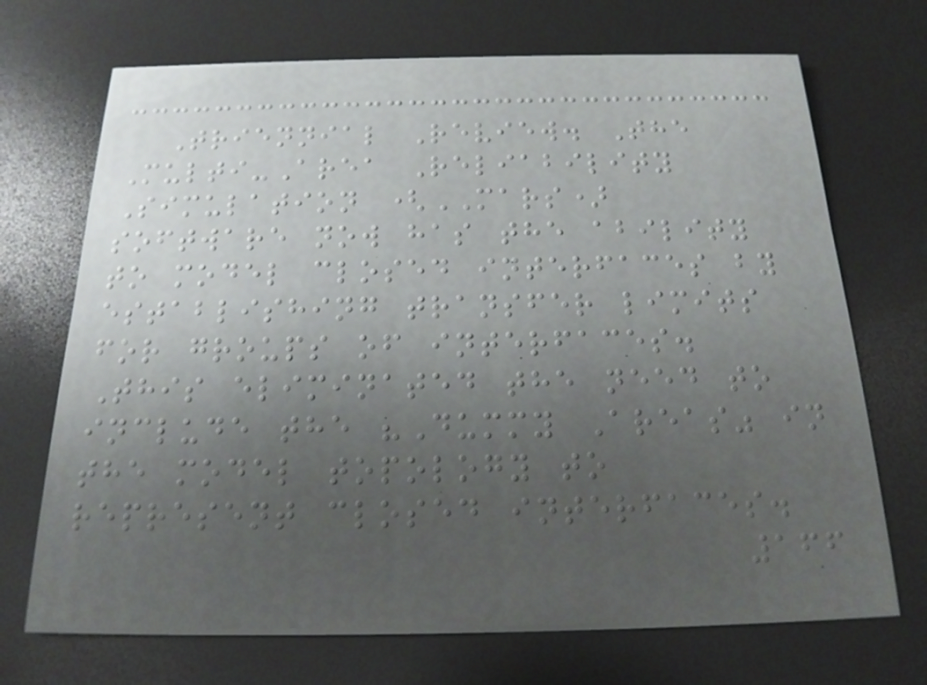Triennial Review. The
Multi-Area Reliability
Simulation (MARS)
software now has the ability
to model closed interfaces by
establishing transfer limits
for groups of interfaces.
This eliminated the need to
include the "Dummy Areas" in
the model topology to
represent closed interfaces.
166
